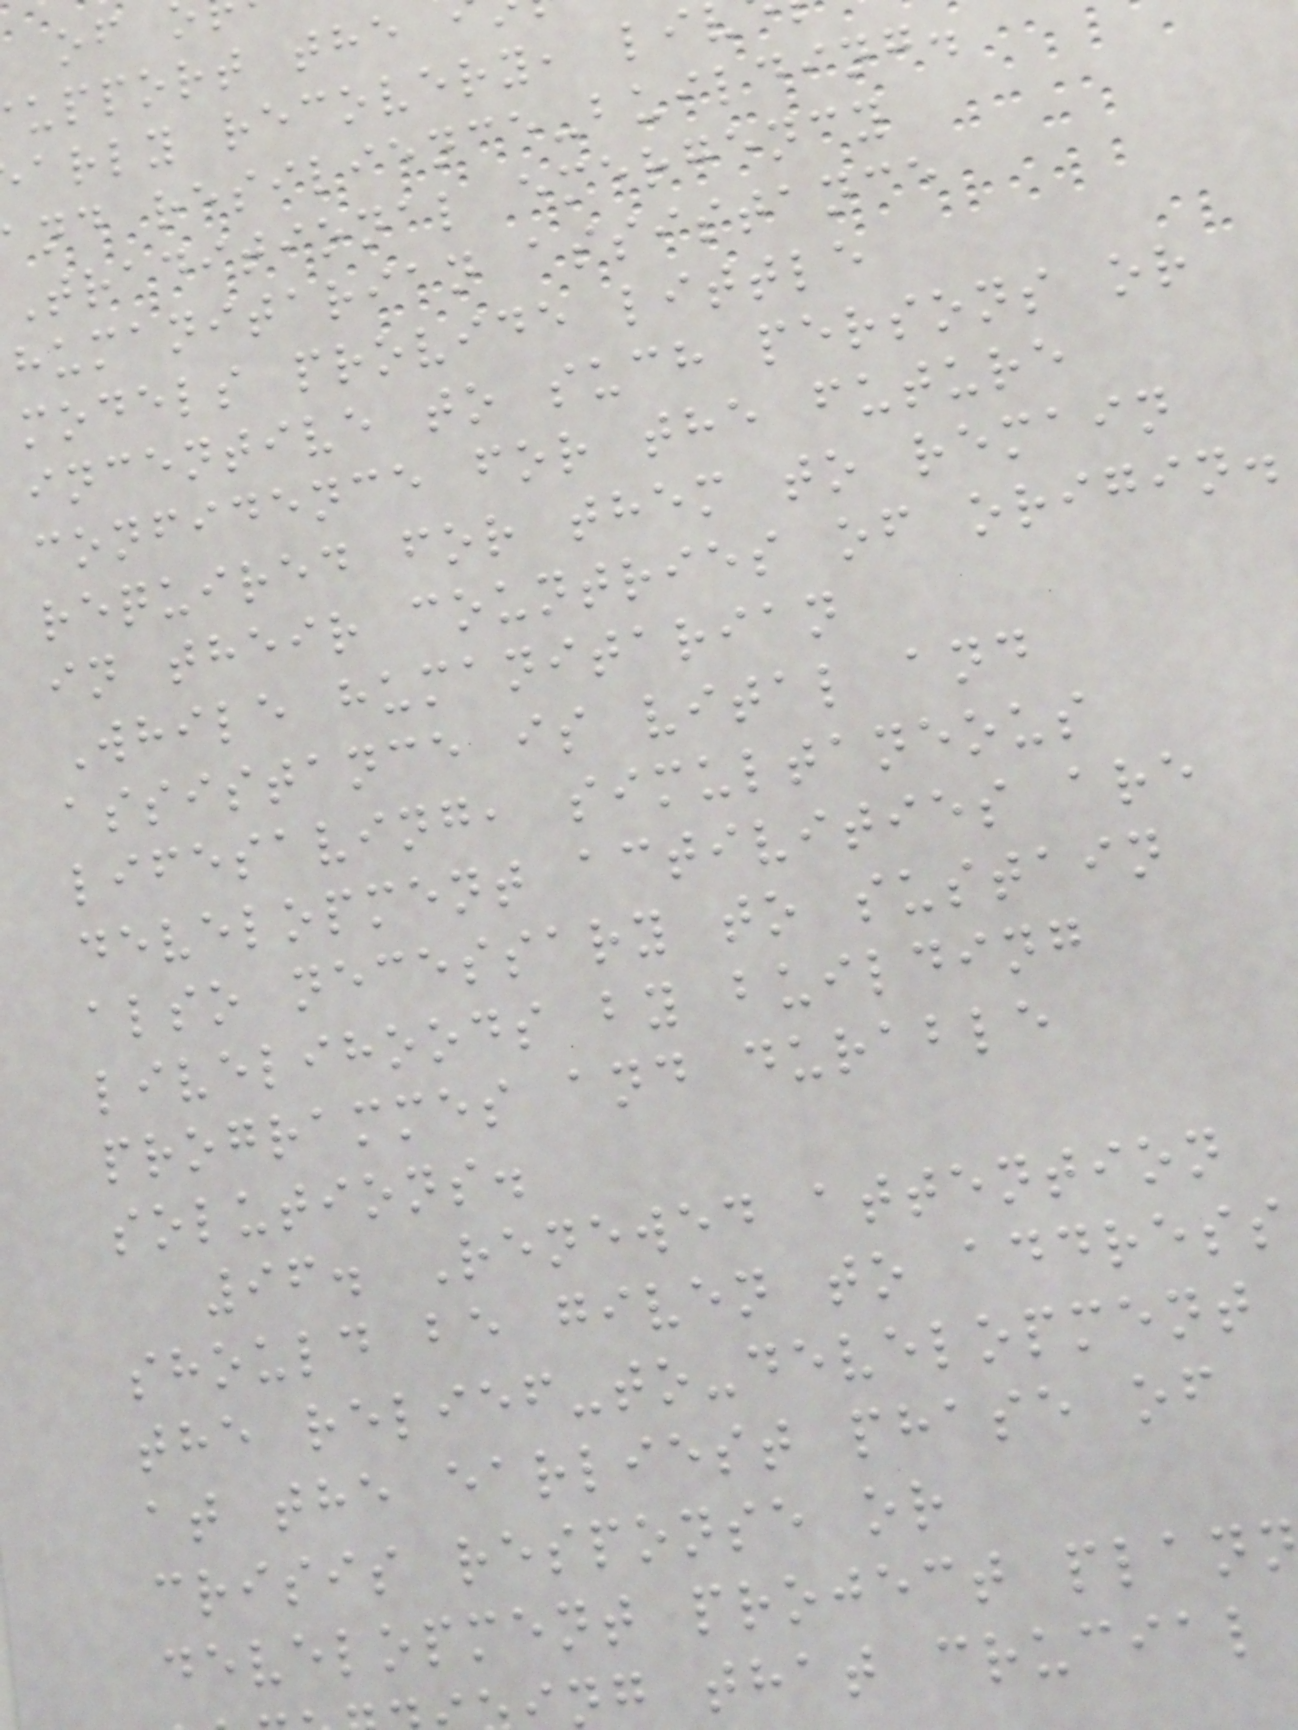upport the
arly recovery, li
nd resilience-building.
Traditional emergency
humanitarian assistance
models provide little
incentive to such persons or
confidence for the future
required for them to remain
in their countries of origin.
While humanitarian
assistance is vital and
lifesaving, simultaneous
development activities are
also necessary to sustain
livelihoods by building
programmes and durable
solutions.
96. Renewed attention
should be given to address
the relief-to-development
at the earliest phase of
crisis response or
development project plan
ng that crucial
